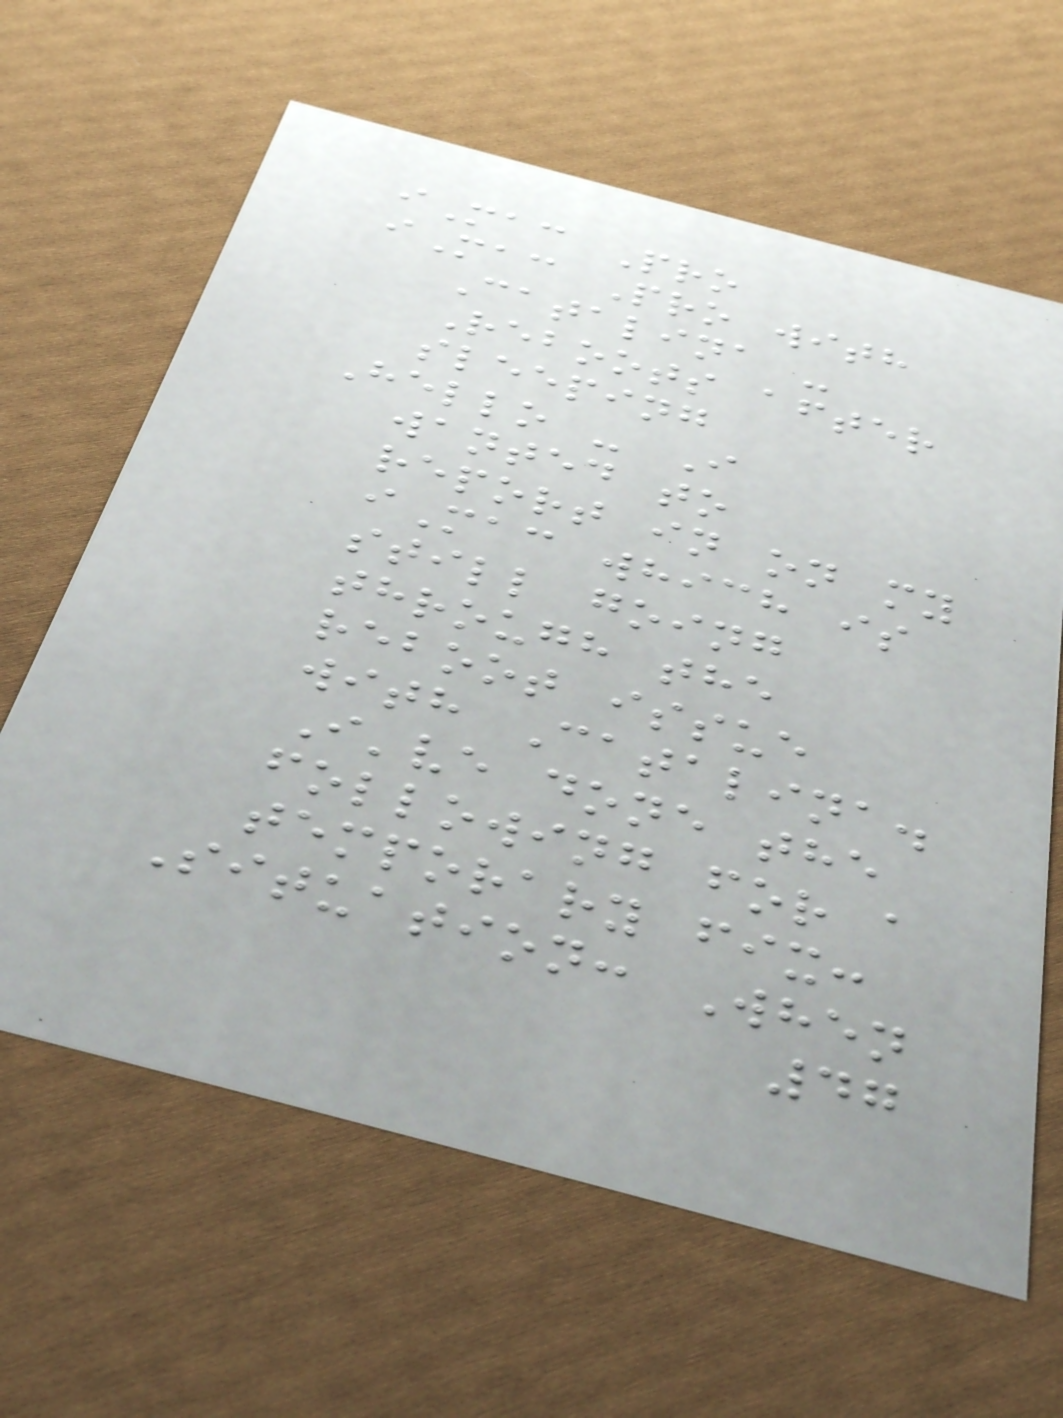iMac Pro
iMac Pro with
Catalina -
Reboots after
sleeping
Hello - I
wanted to
report in on my
iMac which is
still going
through the
reboot issue
with Catalina.
I've done the
following for a
temporary fix:
Situation: When
47
